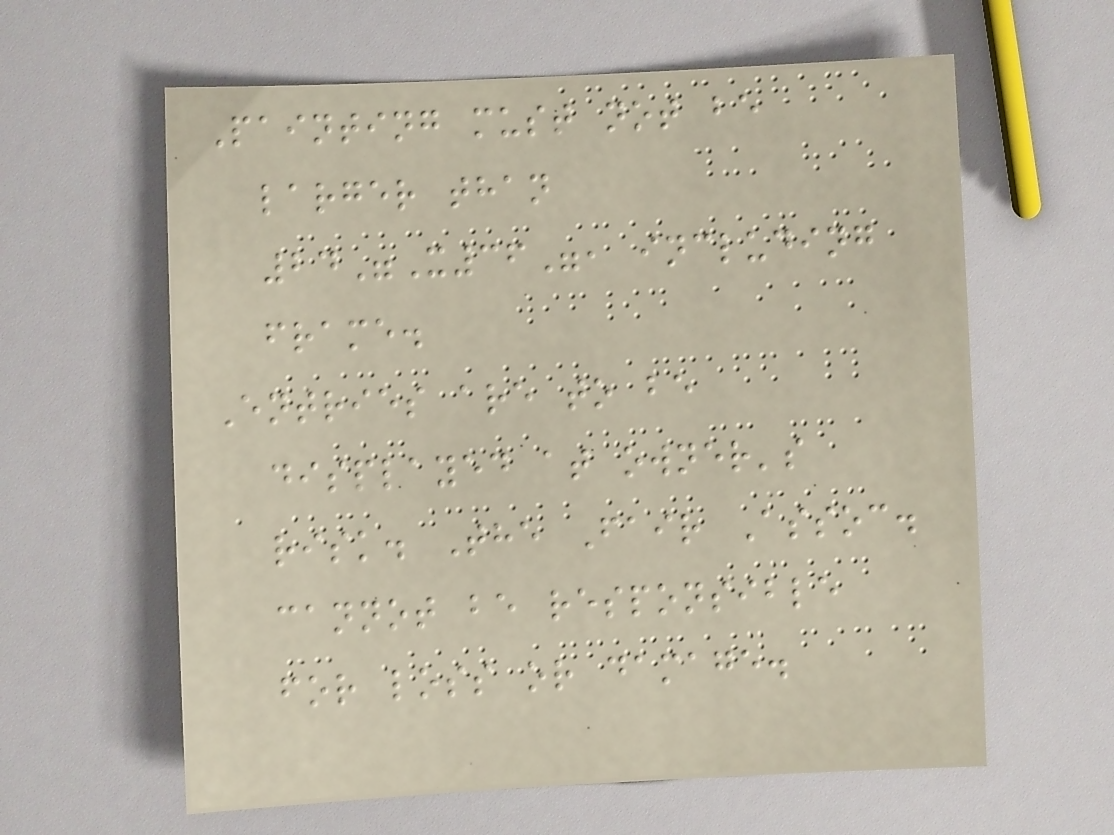Painting must not be
larger than
24"X36", including
frame.
Entries are to be
displayed at owner's
risk. The Fair Assoc.
cannot be responsible
for loss or damage.
